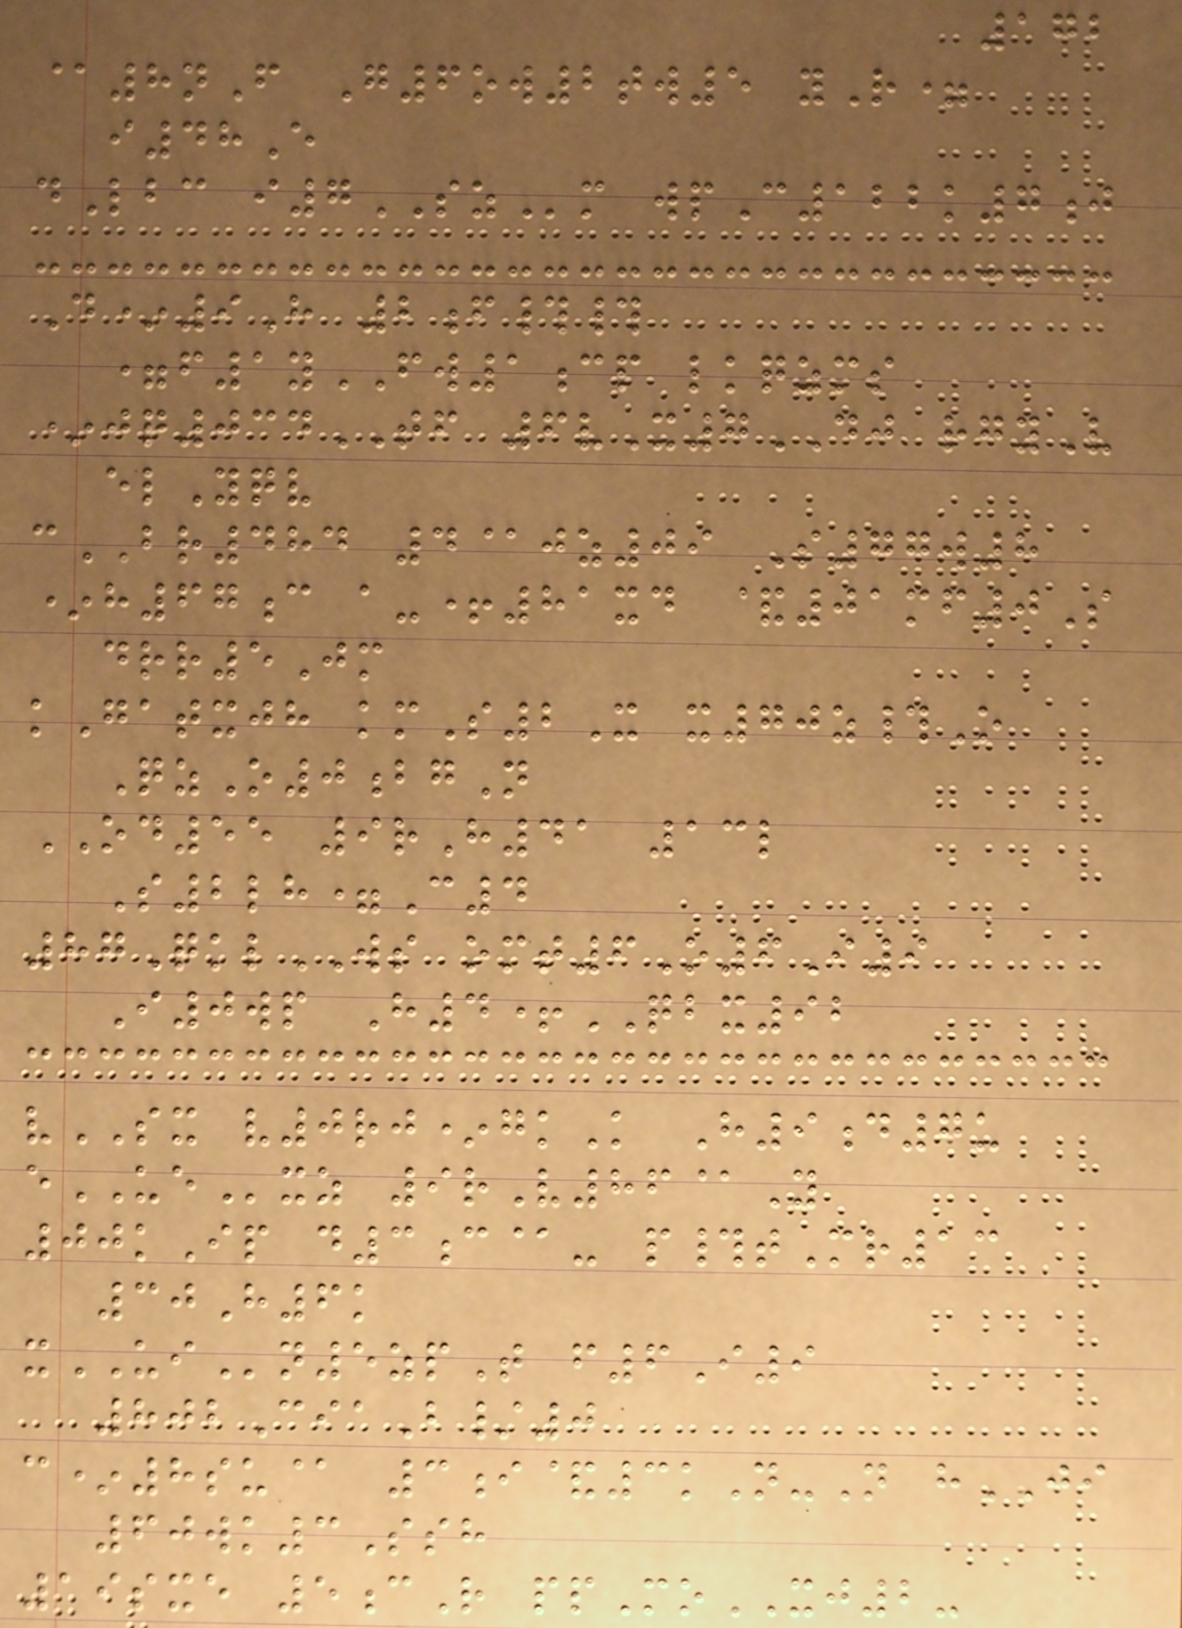172
@8nF G6ow2tw5 yR=
i48E
dLbc i7SZm wpC122k7j
D*9H 2f##
=f1yFW1cp lkqzms
*jq034TF 6vX7DJ rgyV
elYqv
cBR484 4@jz09 S77w8
*h67c a-+81xd &01mf0S
drr5Jm
kGatxjh kmS2X x70z#O
QzO0bgN
OD55 9rH41 13l
S2lh=C4
87QklWS omt6O6I9
I0wp H4+QBX92
vSX v0rj*gkK H9d7u
eUExz 9rV86@Y
00kIp d3c@- p#tMr13
30H6k
xUIn5zpT f6I9
802CiaB/0
c*8su@ 3i&3kN-N hJI
60wk3Ssh
19sxe 5cR ppMoXJ2-
